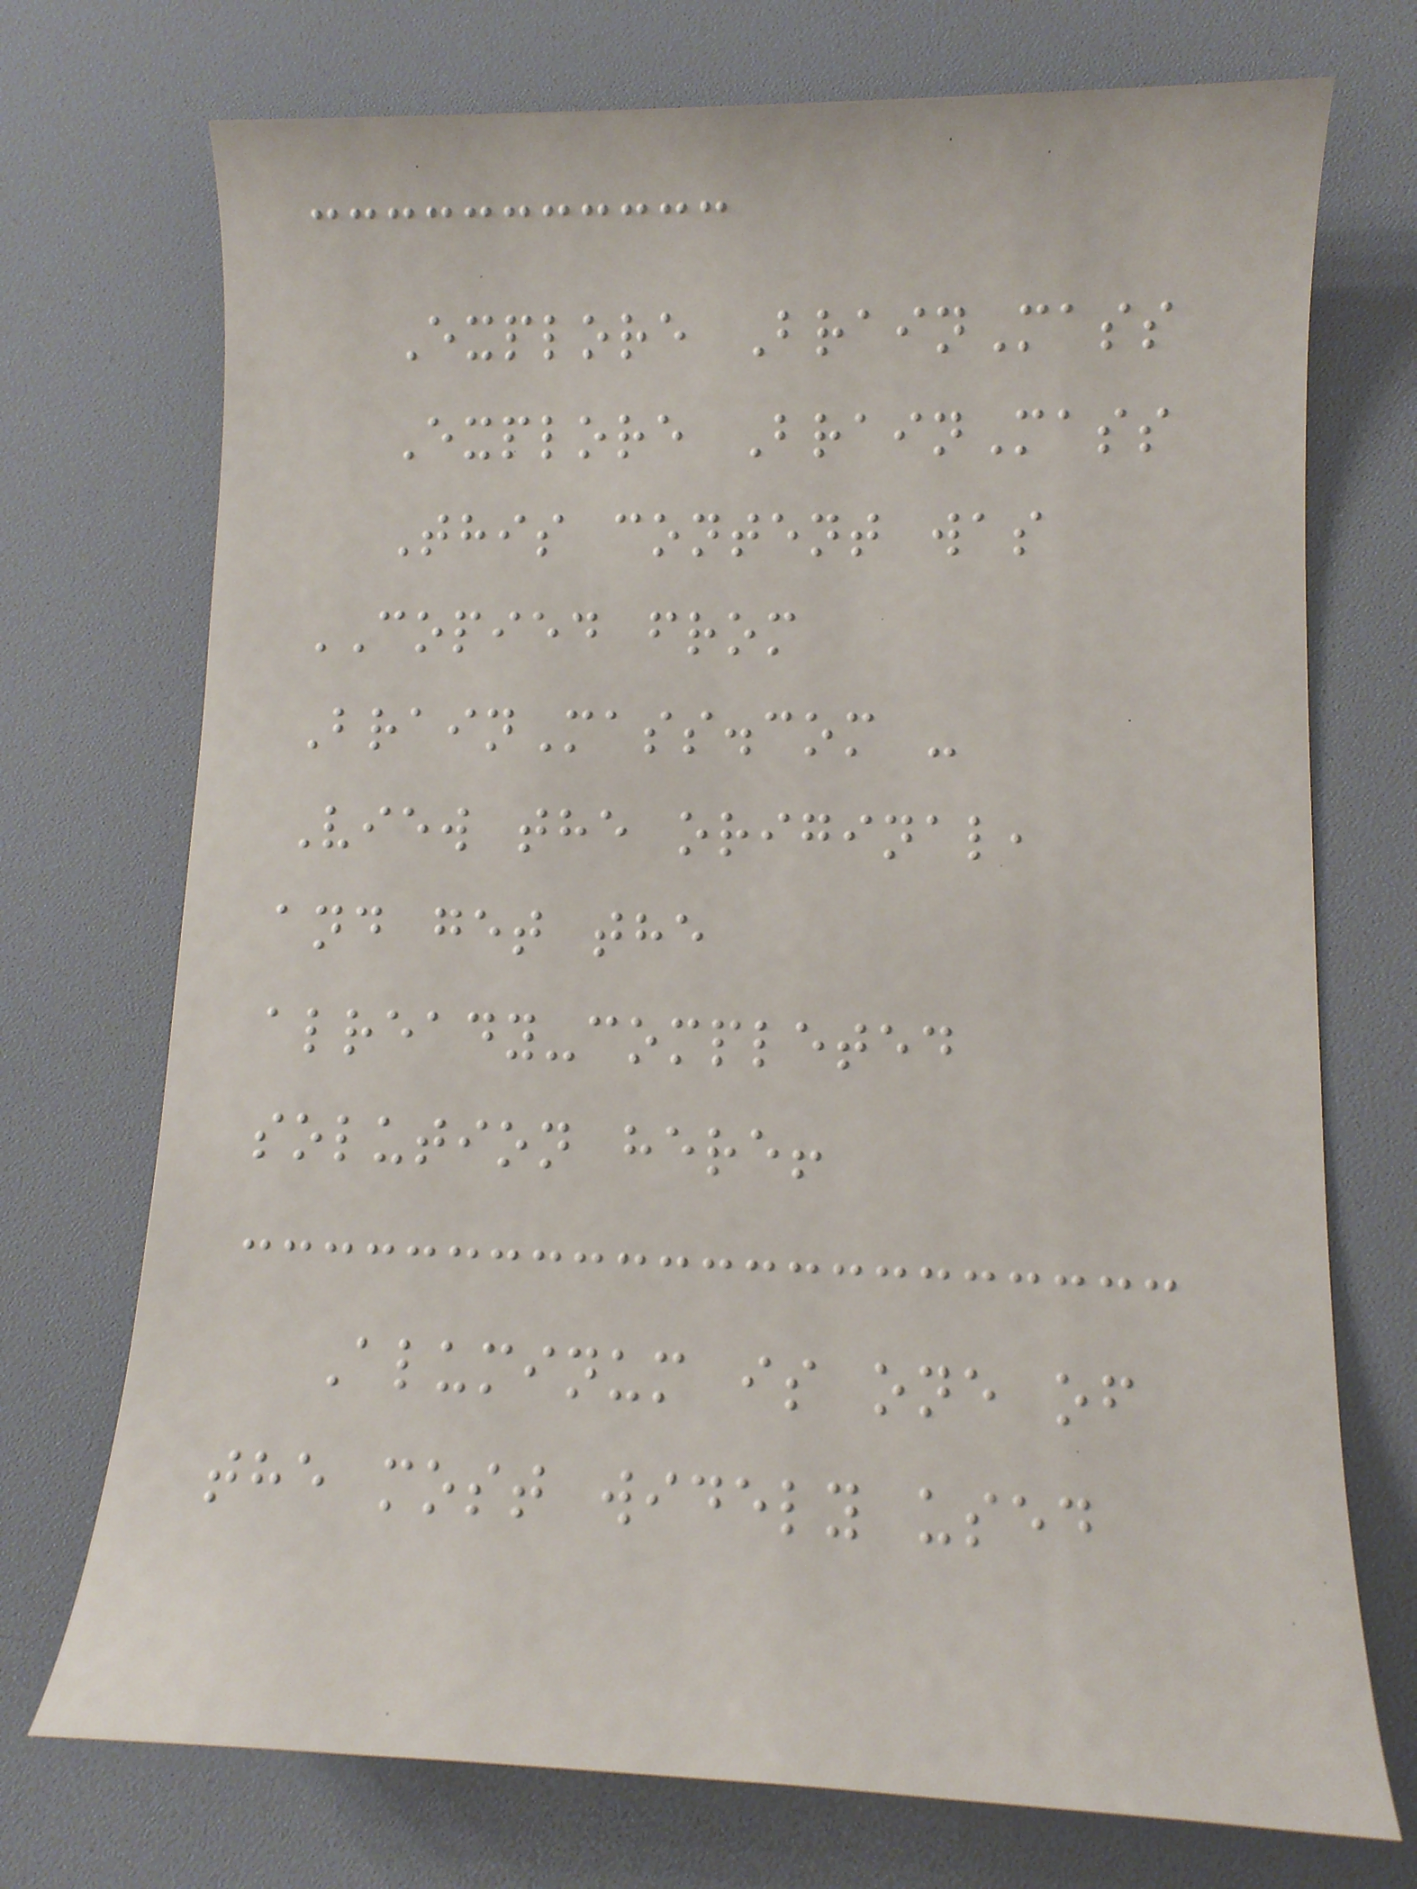Explore BrainMass
Explore BrainMass
This content was
COPIED from
BrainMass.com -
View the original,
and get the
already-completed
solution here!
Aluminum is one of
the most widely used
